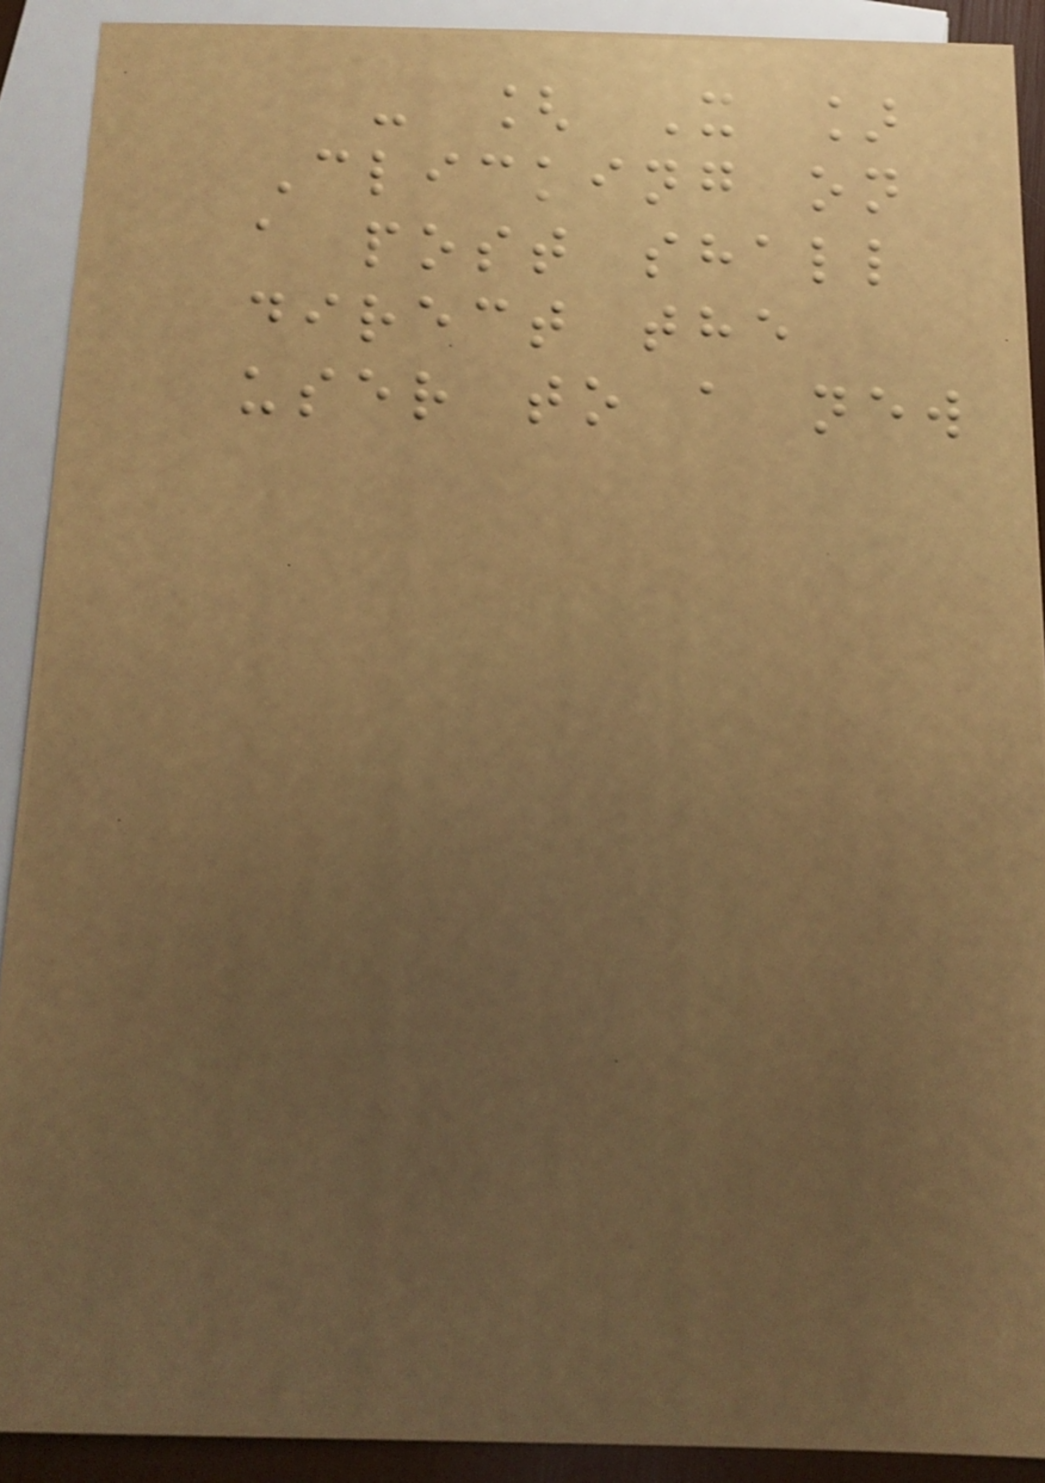- [ X ]
Clicking on
a post shall
direct the
user to a new
